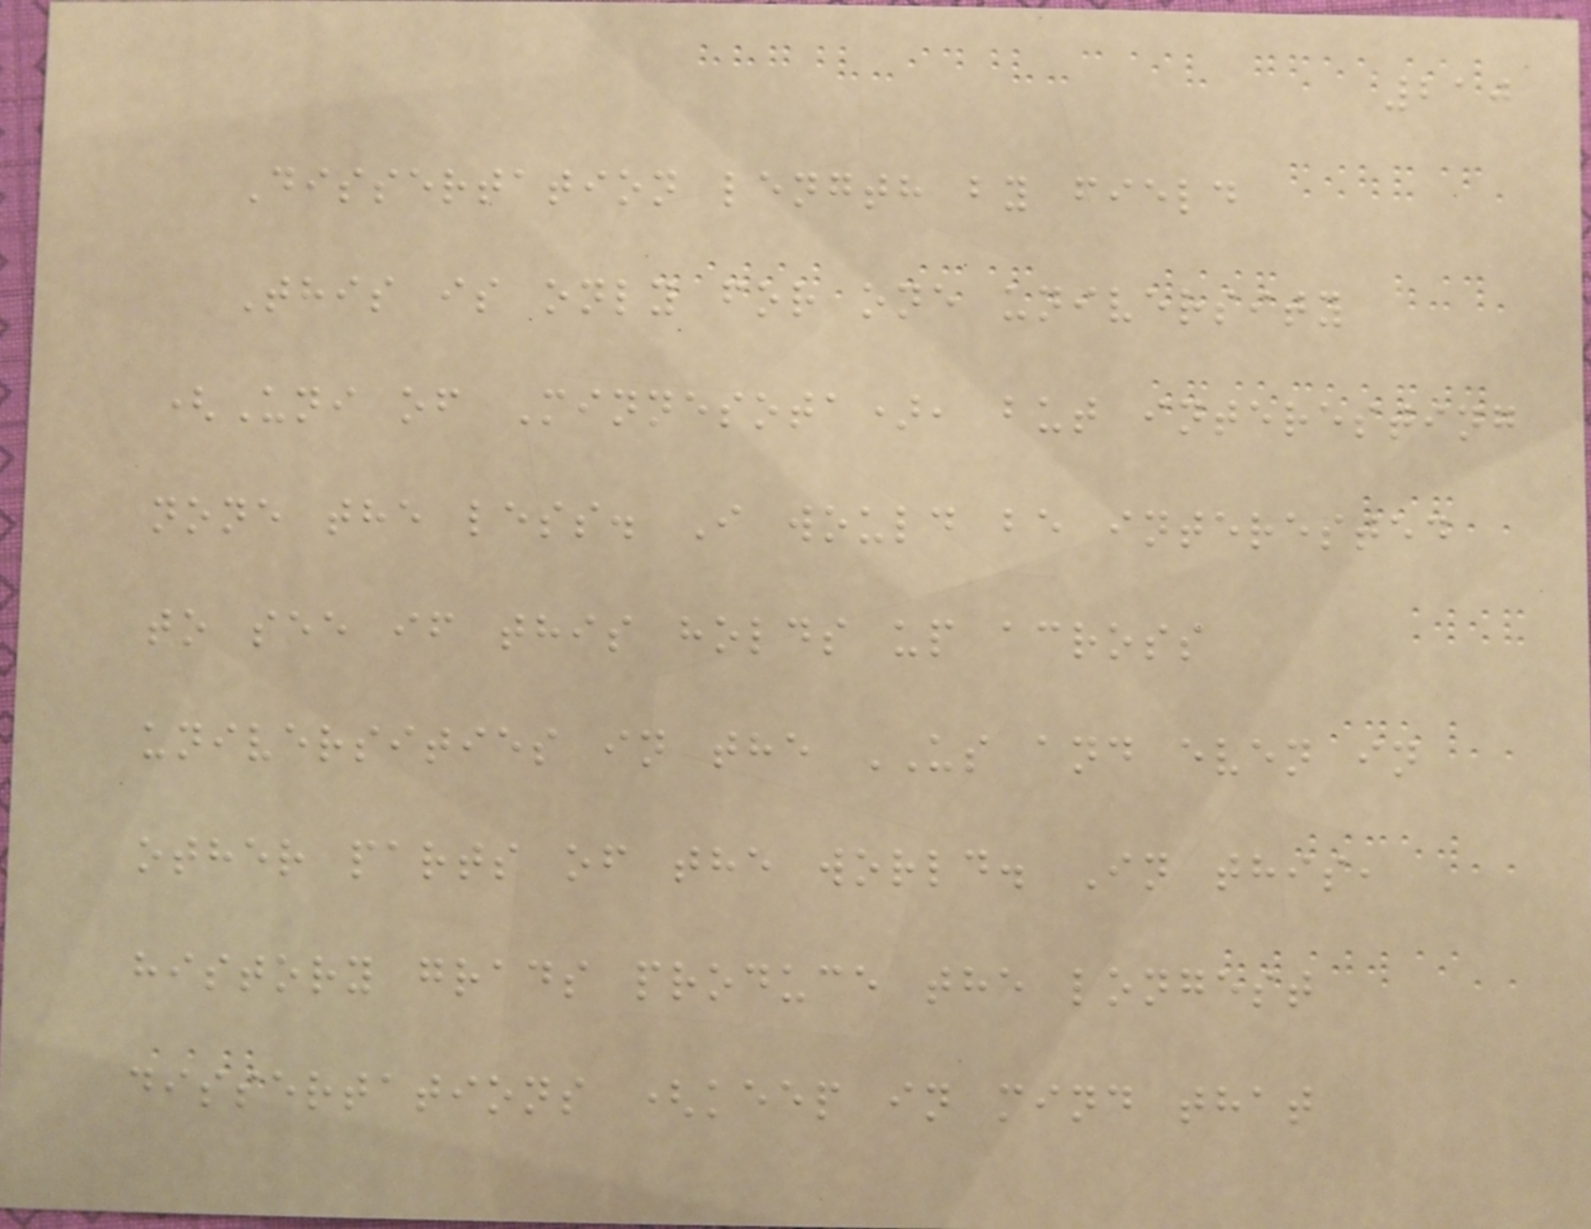210
Dissertation length by field
This is only for one university
(Uni of Minnesota), but interesting
none the less. I would be interested
to see if this holds up across
universities in the US and even in
other parts of the world. In this,
history grads produce the longest
dissertations (keep in mind that
